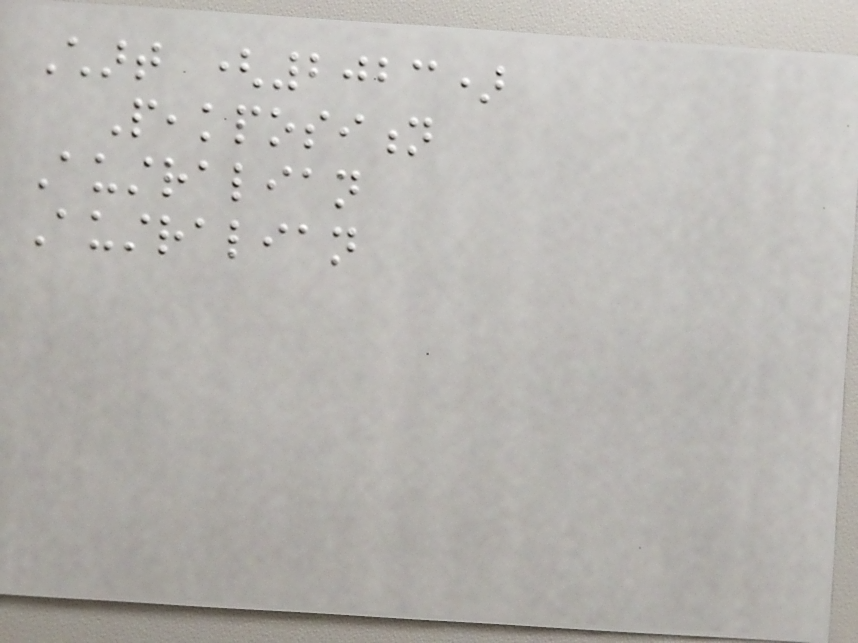Chart (2023)
Peakposition
Australian
Australian
